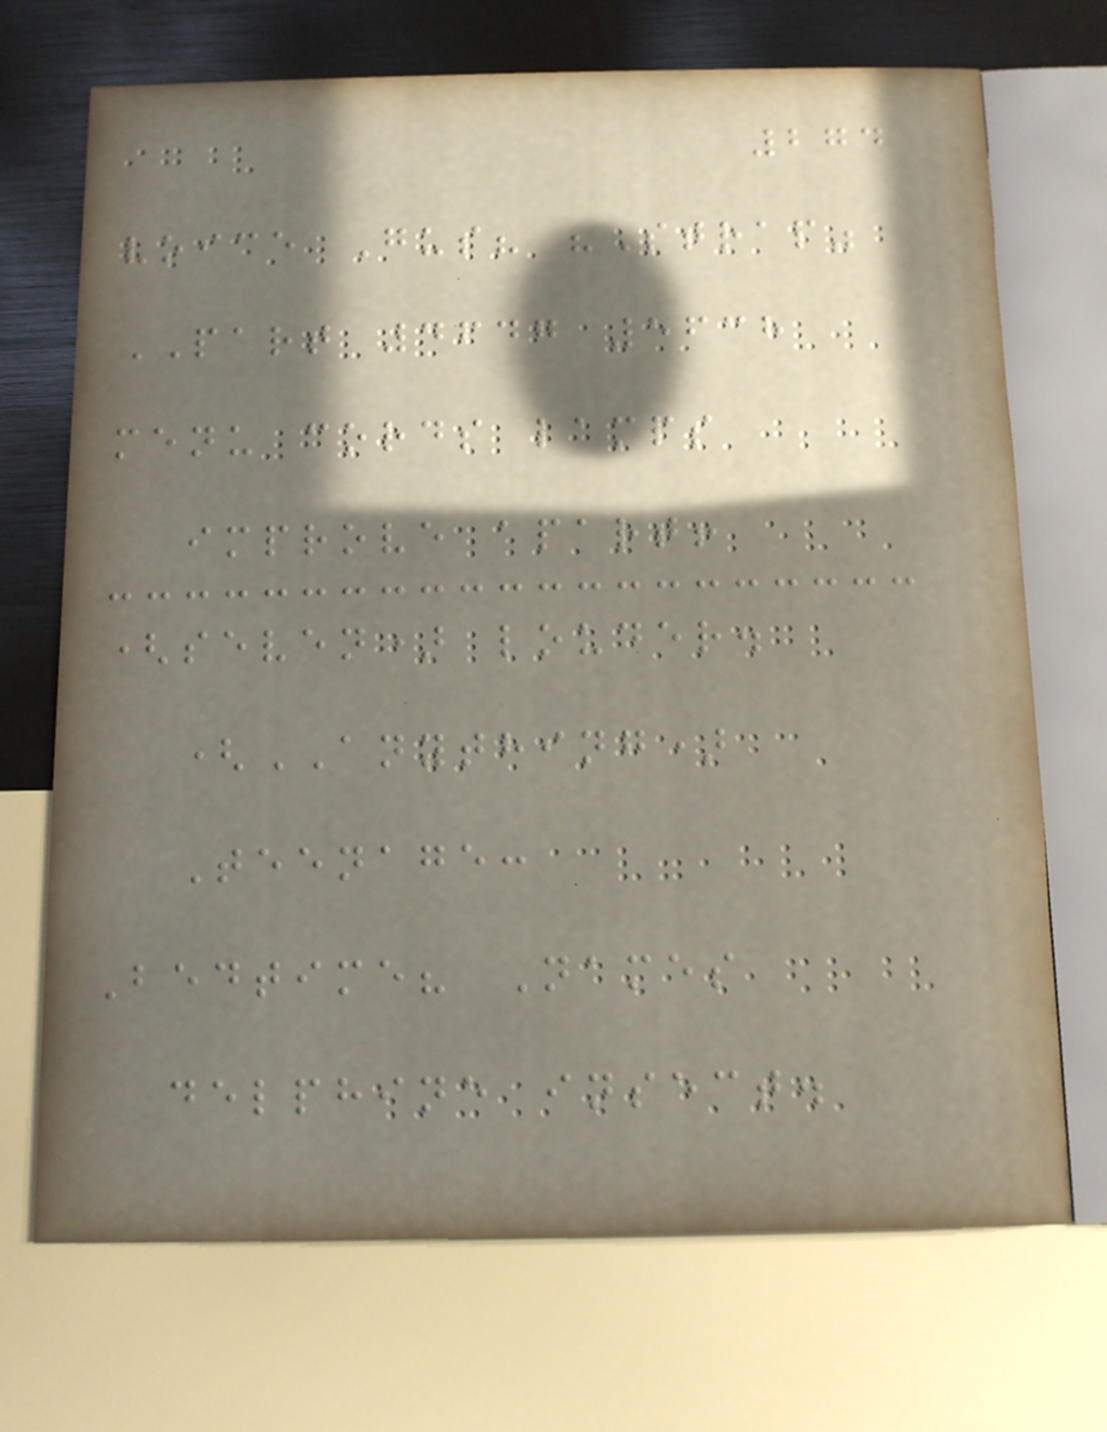274
voice Gus? "Strap"
PART 4647 5638
menu cords lamps
improve apart!
(seven) louder.
(ANYTHING)
Teenage:
Bedtime? Names
delphine insect.
